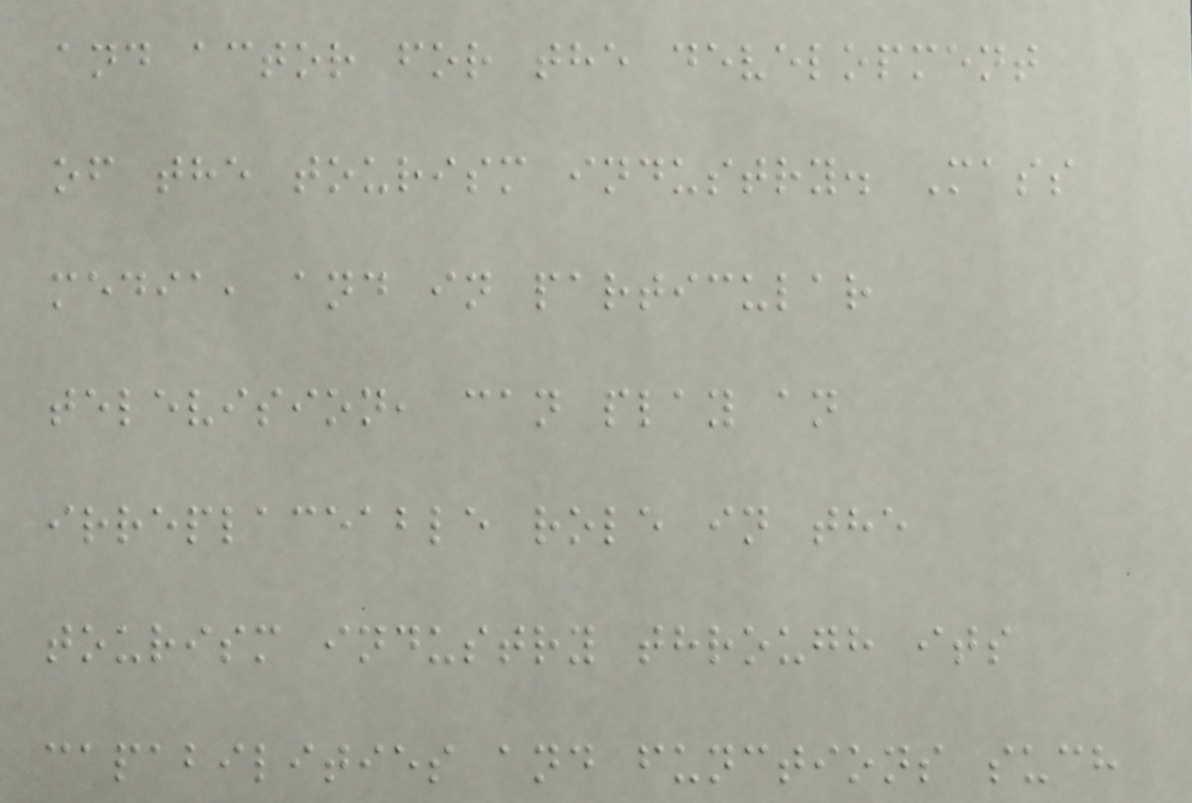and actor for the development
of the tourism industry. Mass
media, and in particular
television, can play an
irreplaceable role in the
tourism industry through its
capabilities and functions such
